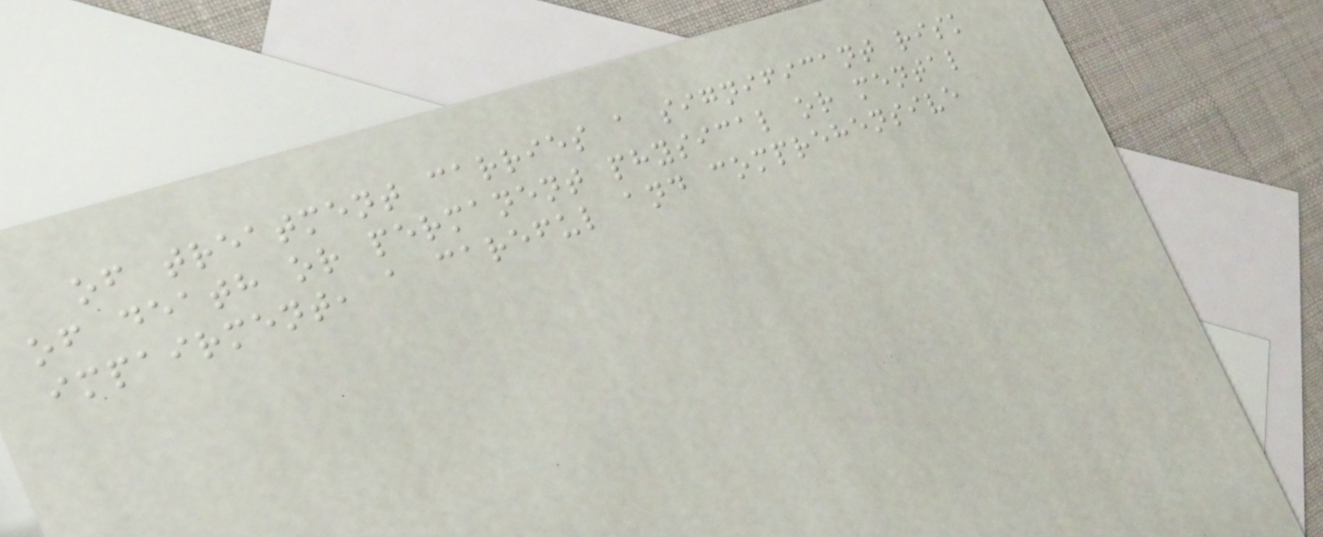of treatment carries a significant risk
of death or permanent physical or mental
impairment, a careful and comprehensive
